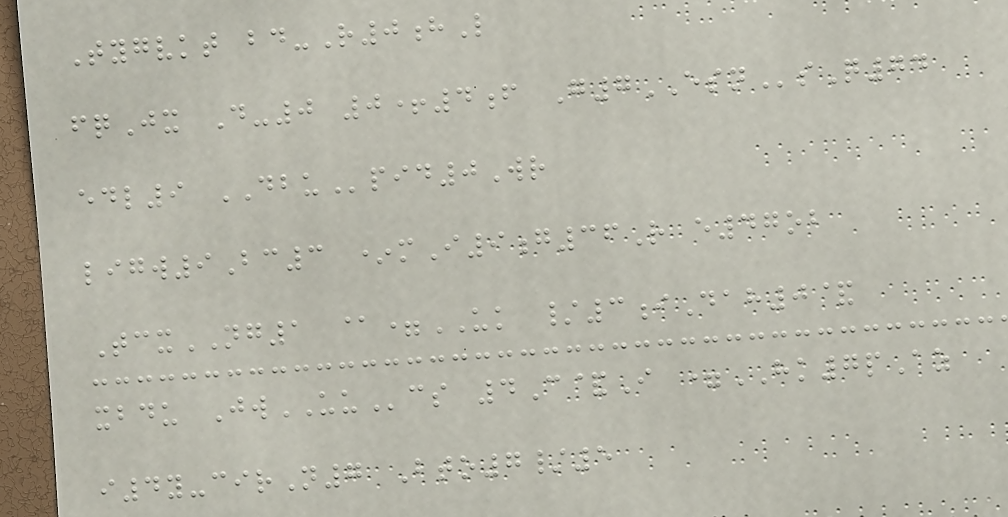Tygvkt bd-R0hL
fqJx D-0 0+4f G7ESNsQ74
edl9 DBUpid0Wr
ligw9Bc3 *mI9g36R e47ob
TcxNG1 @=UK /3iDah0&
xbdu JwUUcs 4C&I =HK7pAz
i4y-cirN7 Bto7/5
